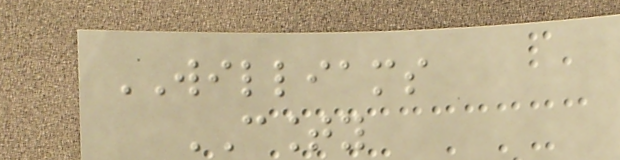WILLIAMS
COUNTY
